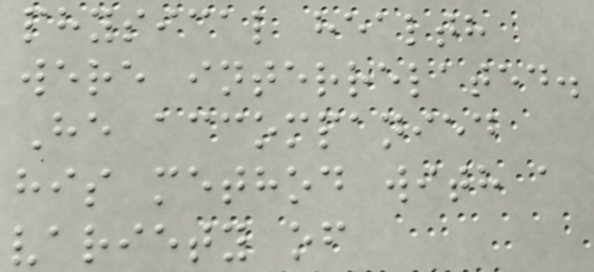physical health
were interrelated.
He accompanied
his method with a
variety of
